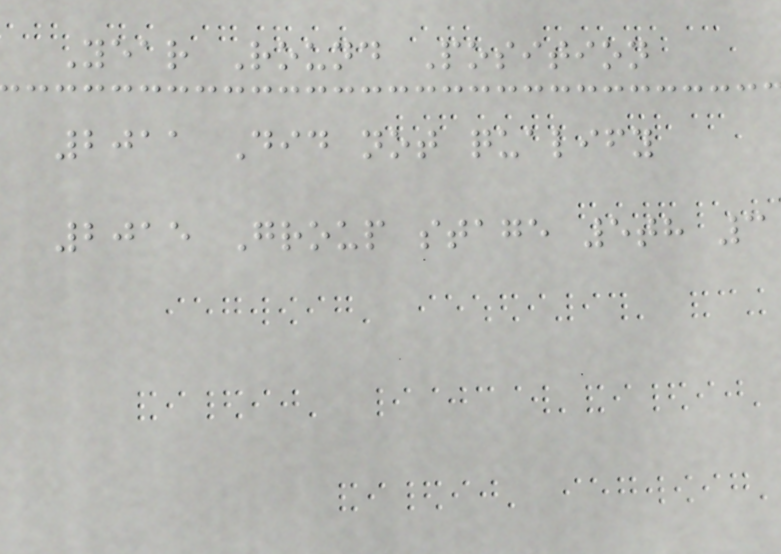Year Round Position
2011 Did not qualify
2015 Group stage 5th 3
